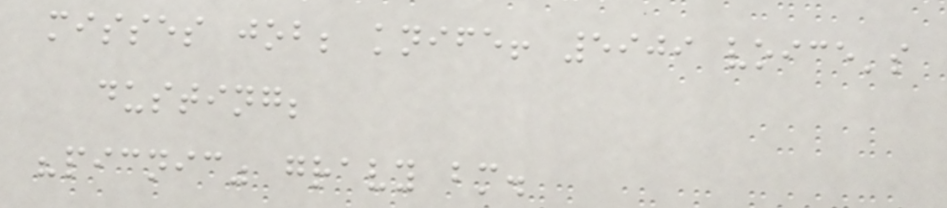misses job; knife! 5909 voice's
dusting;
"picnic" gravy bm.
